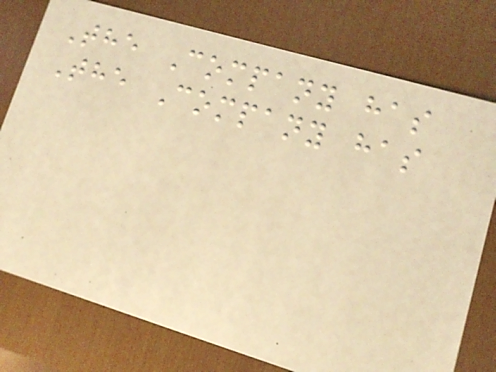The Company has
The Company has
